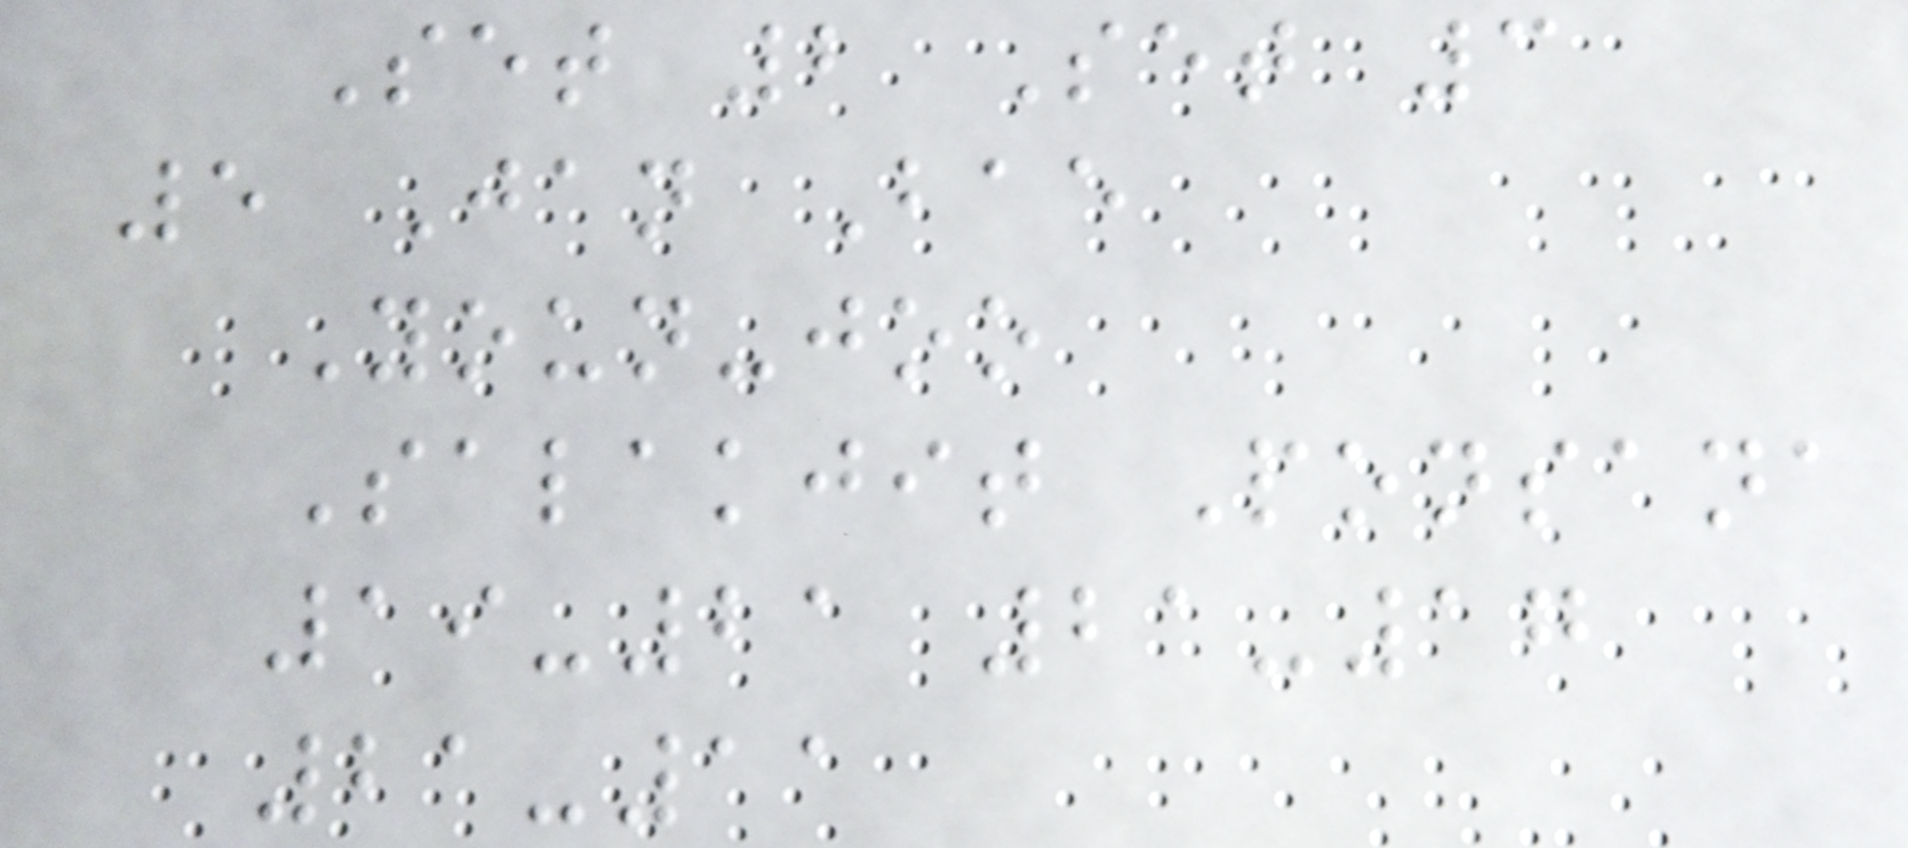Set 2 Set 3
5 Jan Bae
Youn-joo
Salakjit Ponsana
19-21 21-17
21-11
